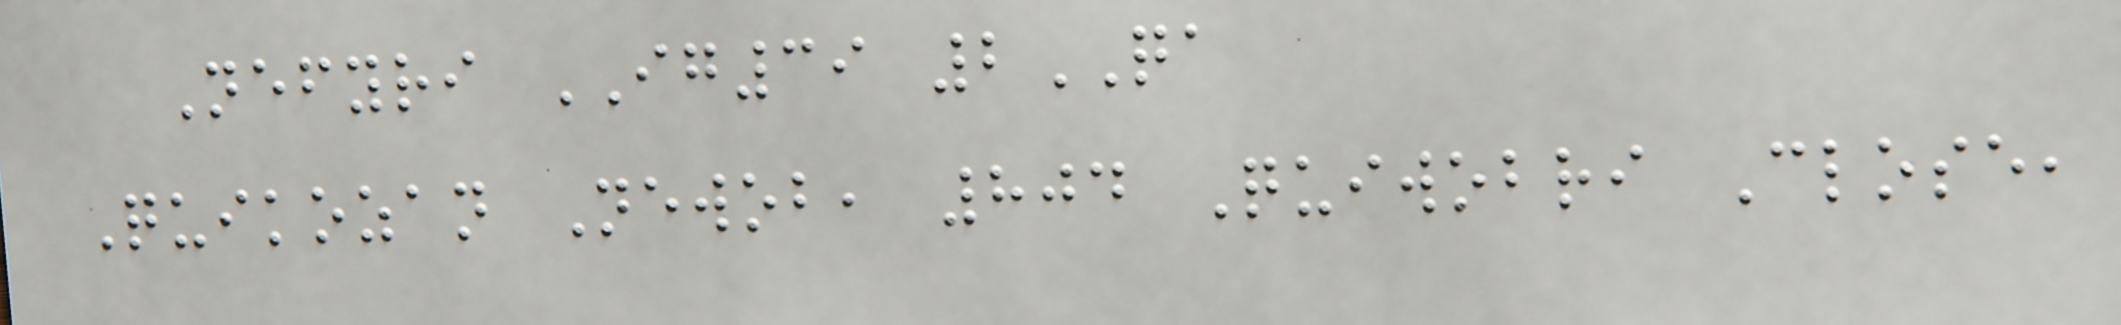Nefyri IG39 2QA
Quikozan Newob, 804 Quiwobri Close,
